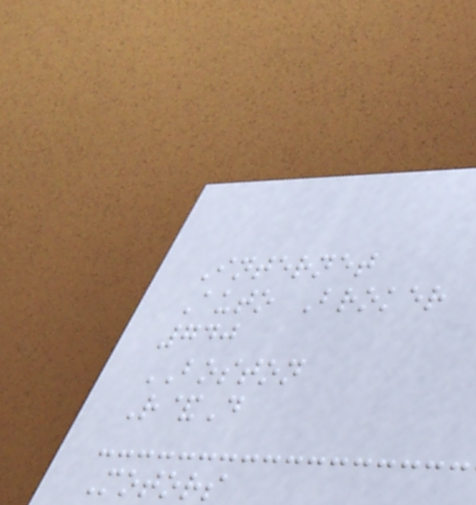Internet
Auto Broker
740
BOSTON
R&D
Motors
